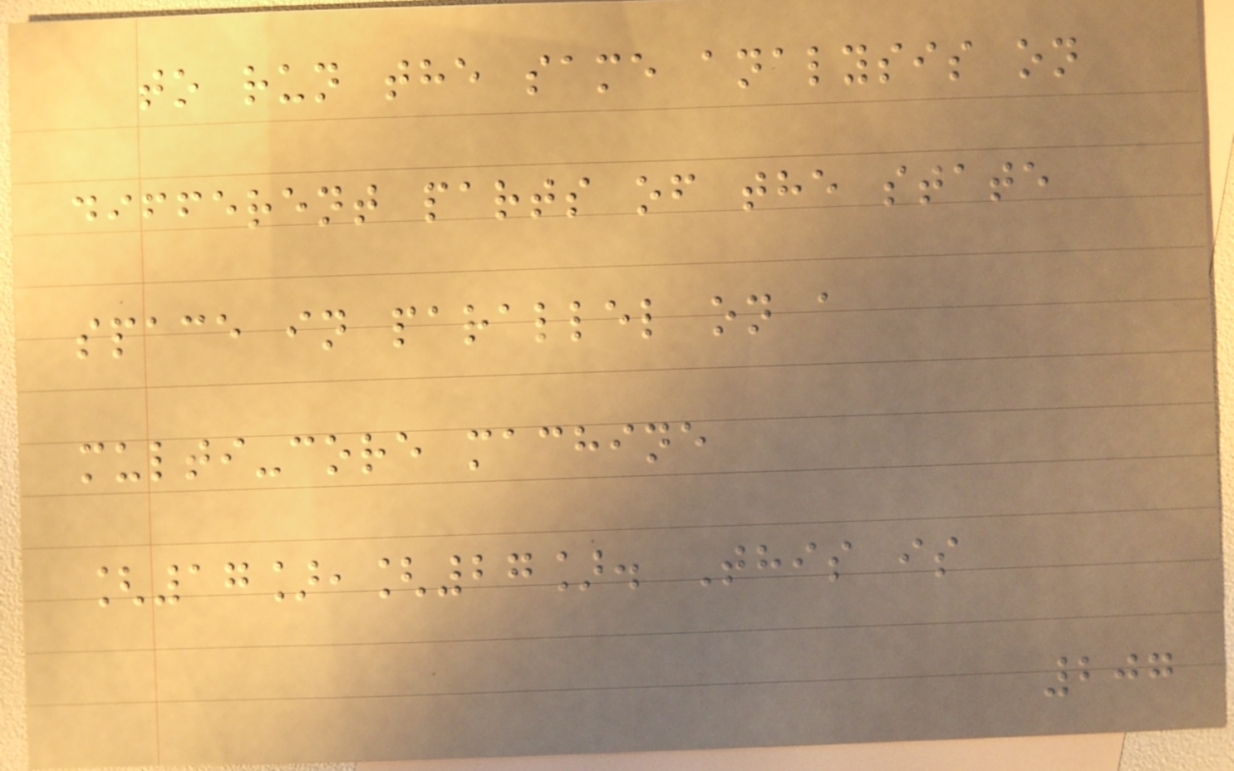to run the same analysis on
different parts of the state
space in parallel on a
multi-core machine
[17],[27]. This is
207
